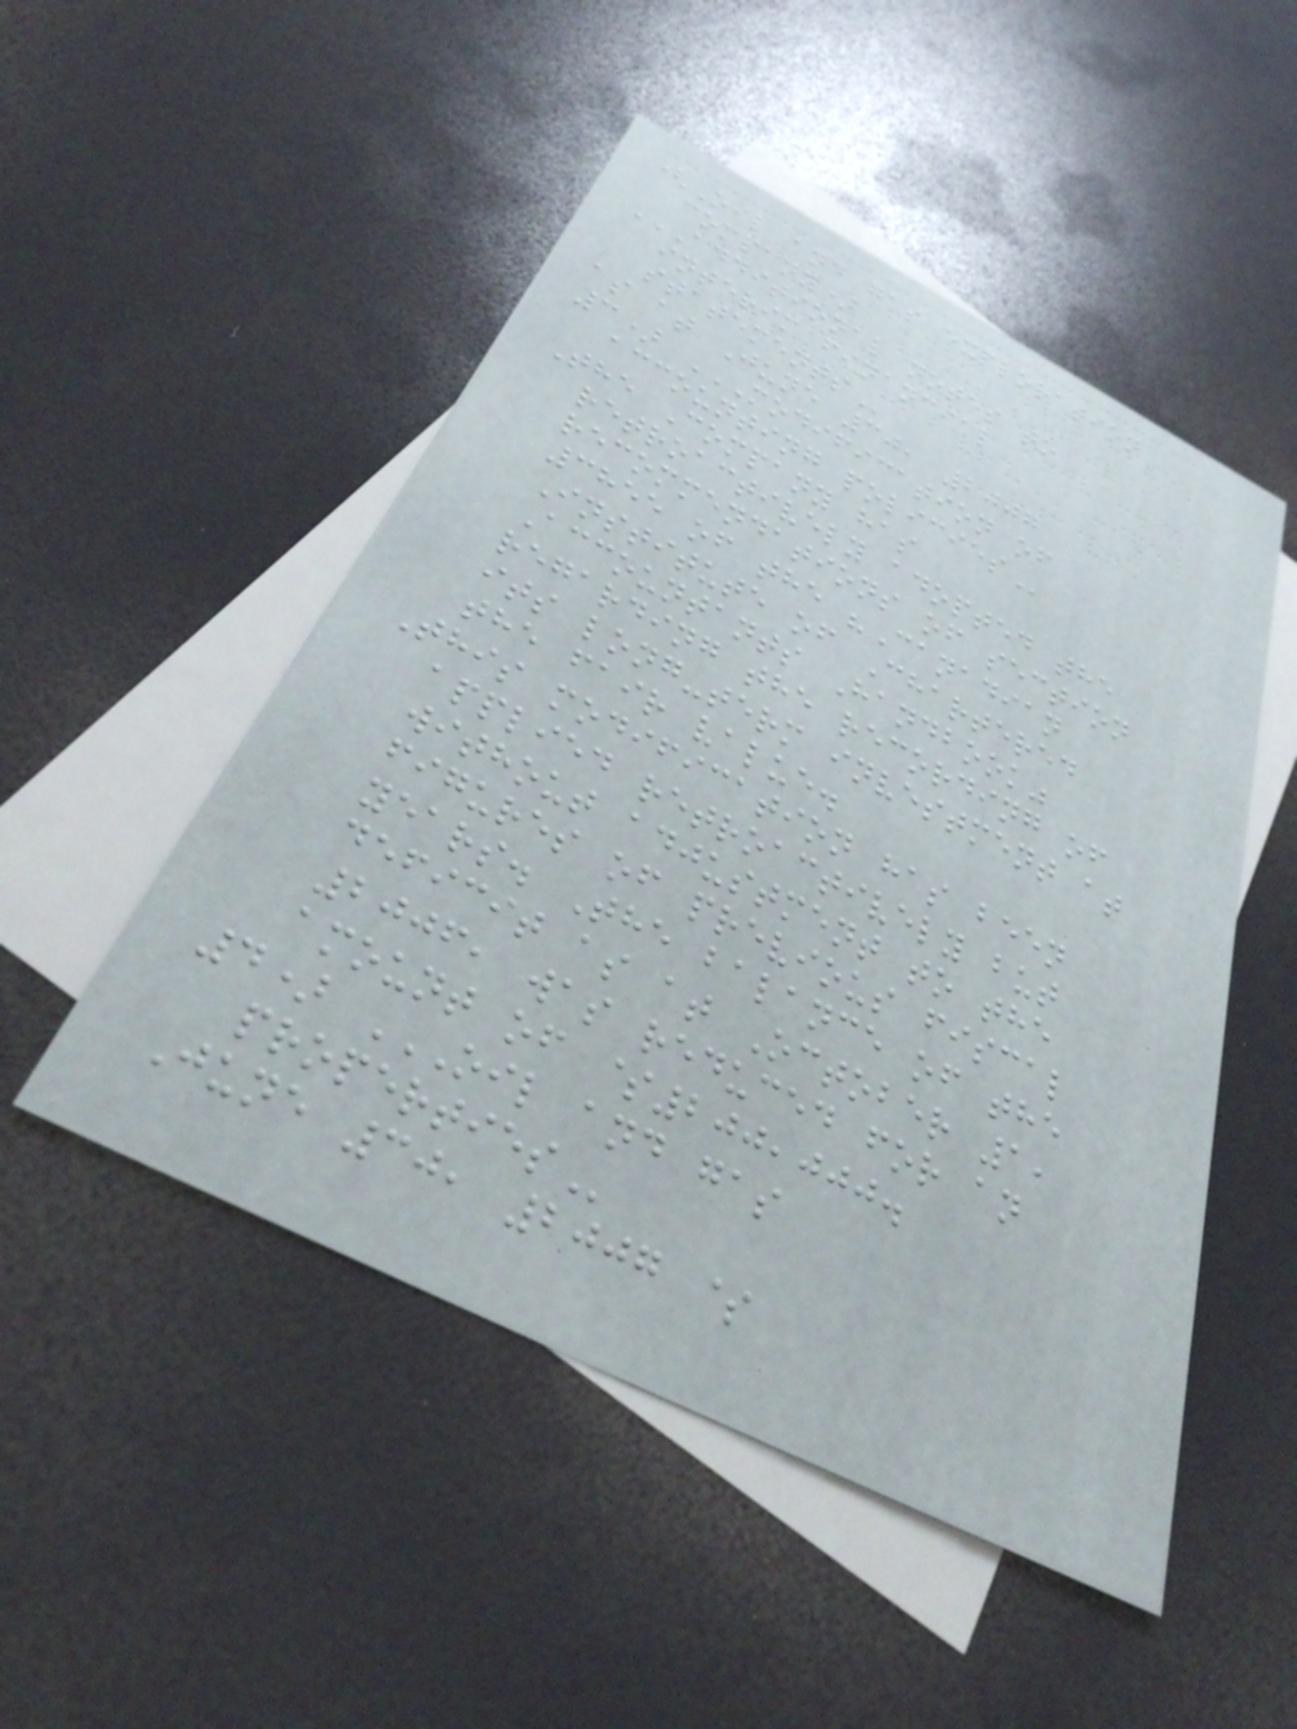(Oil and gas exploration
company)
ADDITIONAL NOTES TO
INTERIM FINANCIAL
STATEMENTS
as at June 30, 2007
3) MODIFICATION OF
ACCOUNTING POLICIES
The Company has
retroactively adopted the
recommendations of section
3855 of the "Canadian
Institute of Chartered
Accountants Handbook"
regarding the recording of
its long-term investment at
the fair value.
This modification has been
applied retroactively but
without adjustment to the
figures of previous fiscal
years. The balance of the
deficit as at October 1,
2006, was reduced for an
amount of $200,000.
4) OIL AND GAS
PROPERTIES
June 30, 2007 $
